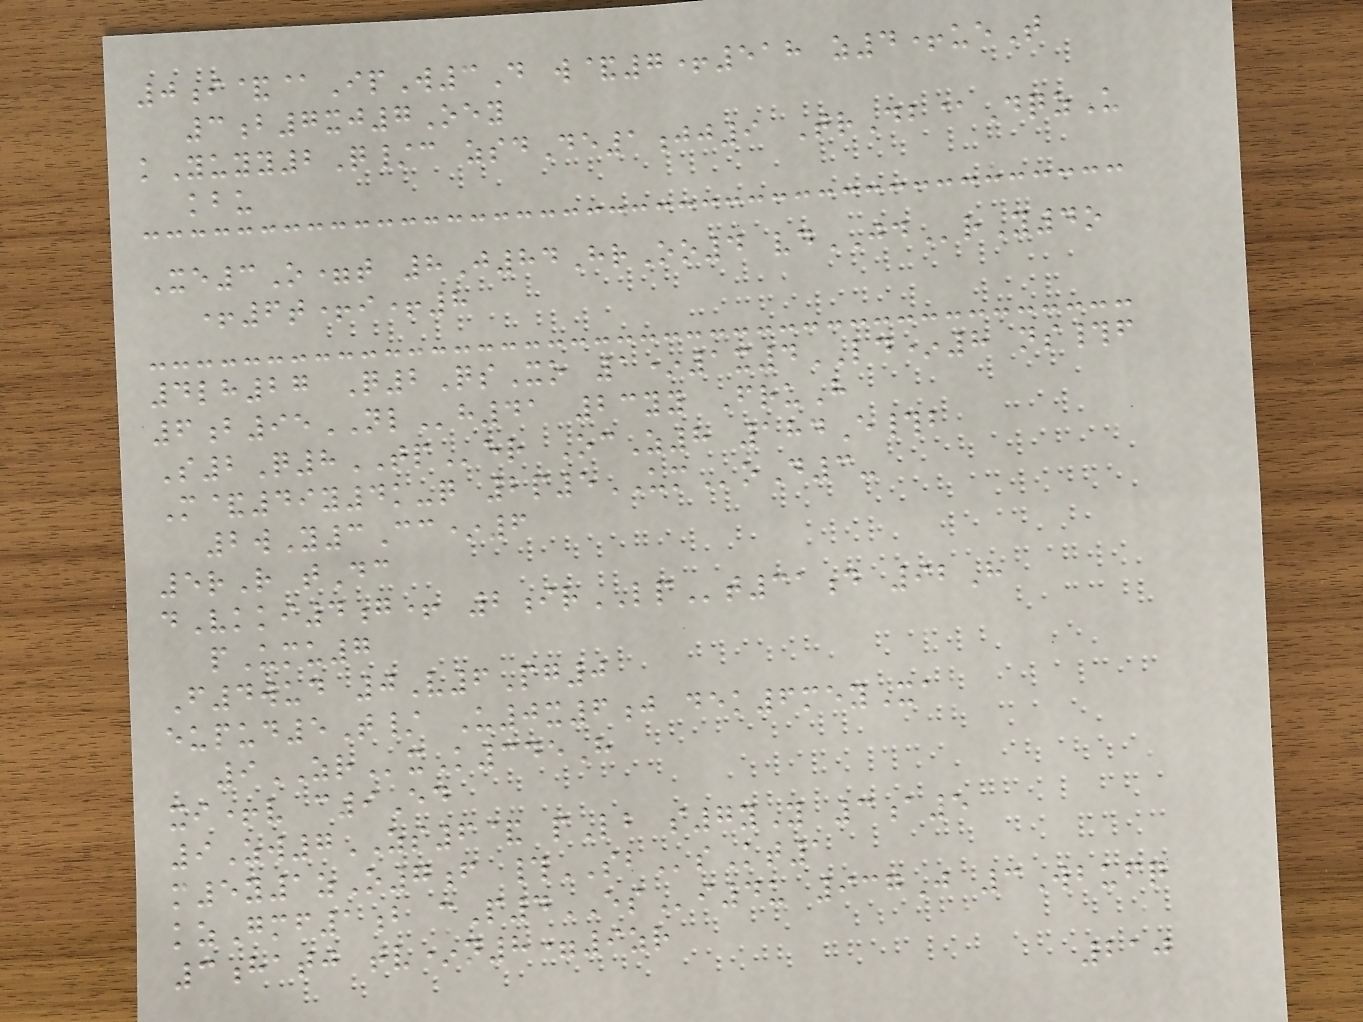0i&@IpW3D w&7+518 z4+ueT
3b7xj7Oey
kYuyy2Q/c zsdDe1jj9 TrDb@DqzU
kbu
Xe3O=t 8J84HrOo4 vdJDrY4o
+6t+i+8
4lh27 Q2QsXo 1*1x4LD*8 ns#f
6b95NLh41 23yy FruH
S2Q8TPer OcZ8 184E#b
M&49y4k-q 2p5UMoD3-
2wY3Cc*6
5rR tDc
dVkki4g+ 2irLPt31d 92H
pUmu7
F4wud 0V6Pg0
eupud5T/ U0x6j dek6meyXa
9ZRxK345H
xi+v c9Ed
9Zw7ZS6& pLb s7yY 3a5
m5y1zO7f #SBsKt1
kzGmf1b cP4ESi4u 937J 3Wbufq
3hatj tv*n8=9zr
210
